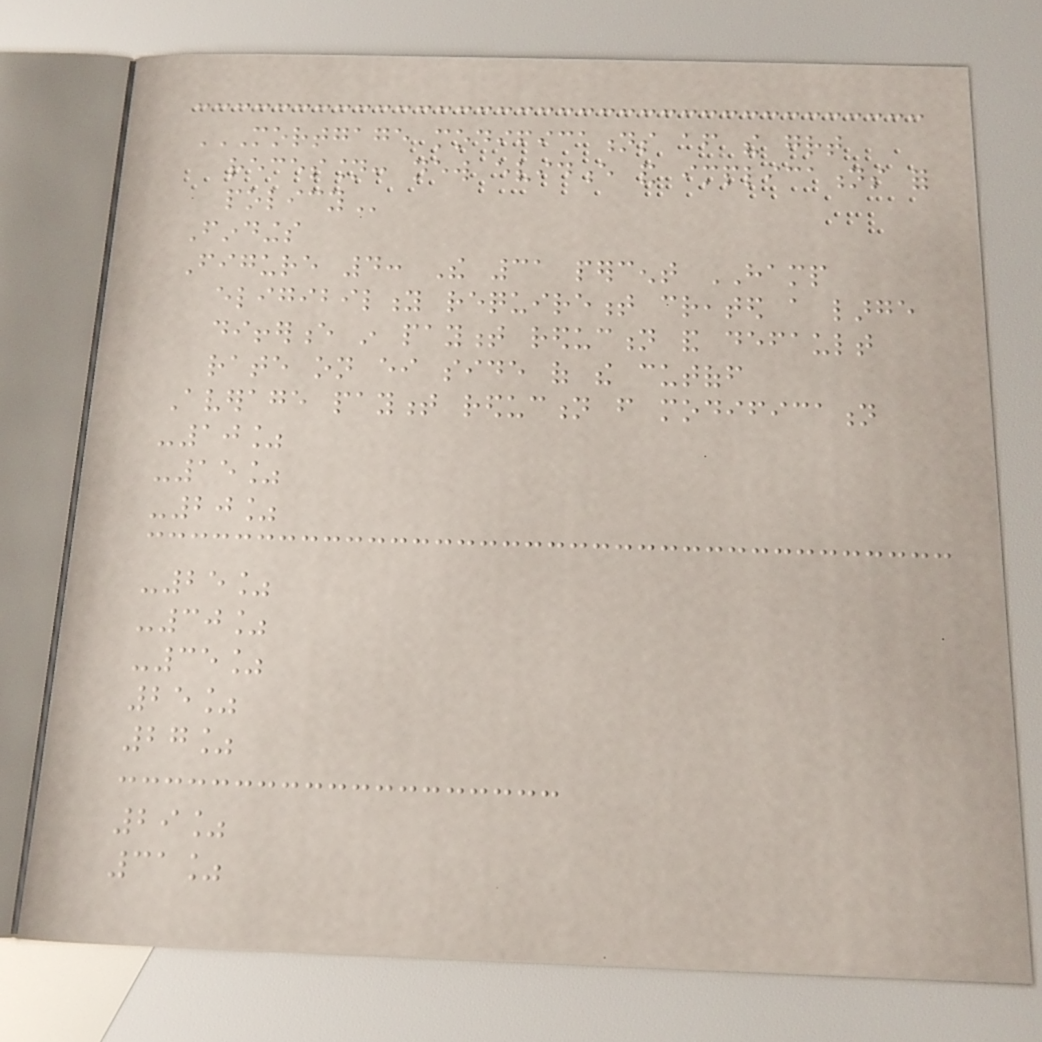MORTGAGE MODIFICATIONS AFTER THE GREAT
RECESSION: NEW EVIDENCE AND IMPLICATIONS FOR
POLICY
Findings
Figure 4: The 31 percent HAMP
eligibility requirement created a large
difference in payment reduction and default
rate on either side of the cutoff
Average payment reduction from modification
-10%
-15%
-20%
-25%
-30%
-35%
25%
27%
29%
31%
